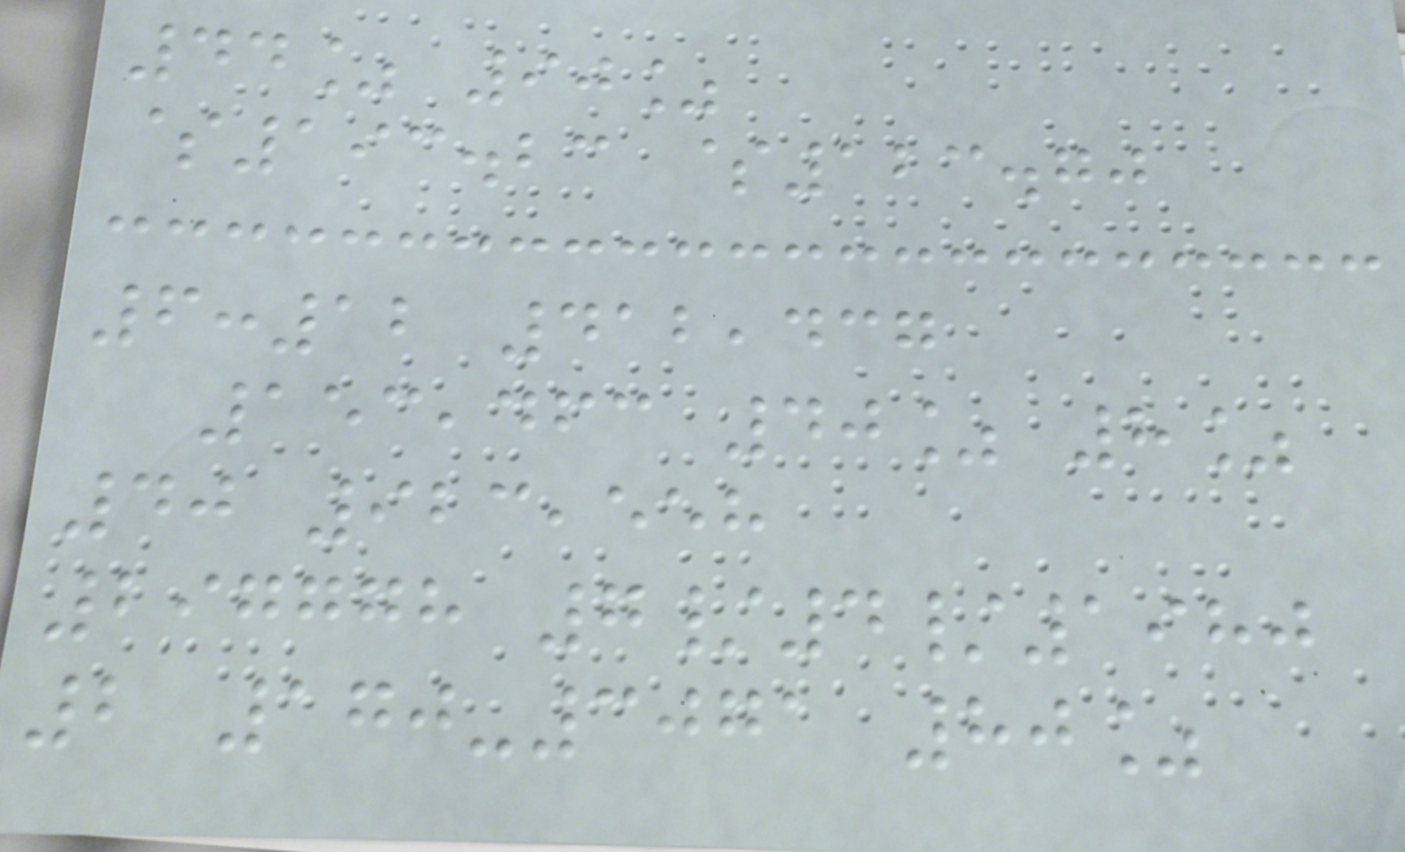44% 90%
$193.23 $123.70
6:12 412,437
153,463 40% 8%
40 923,558
297778 7/4/1980
2 170-3071 80%
